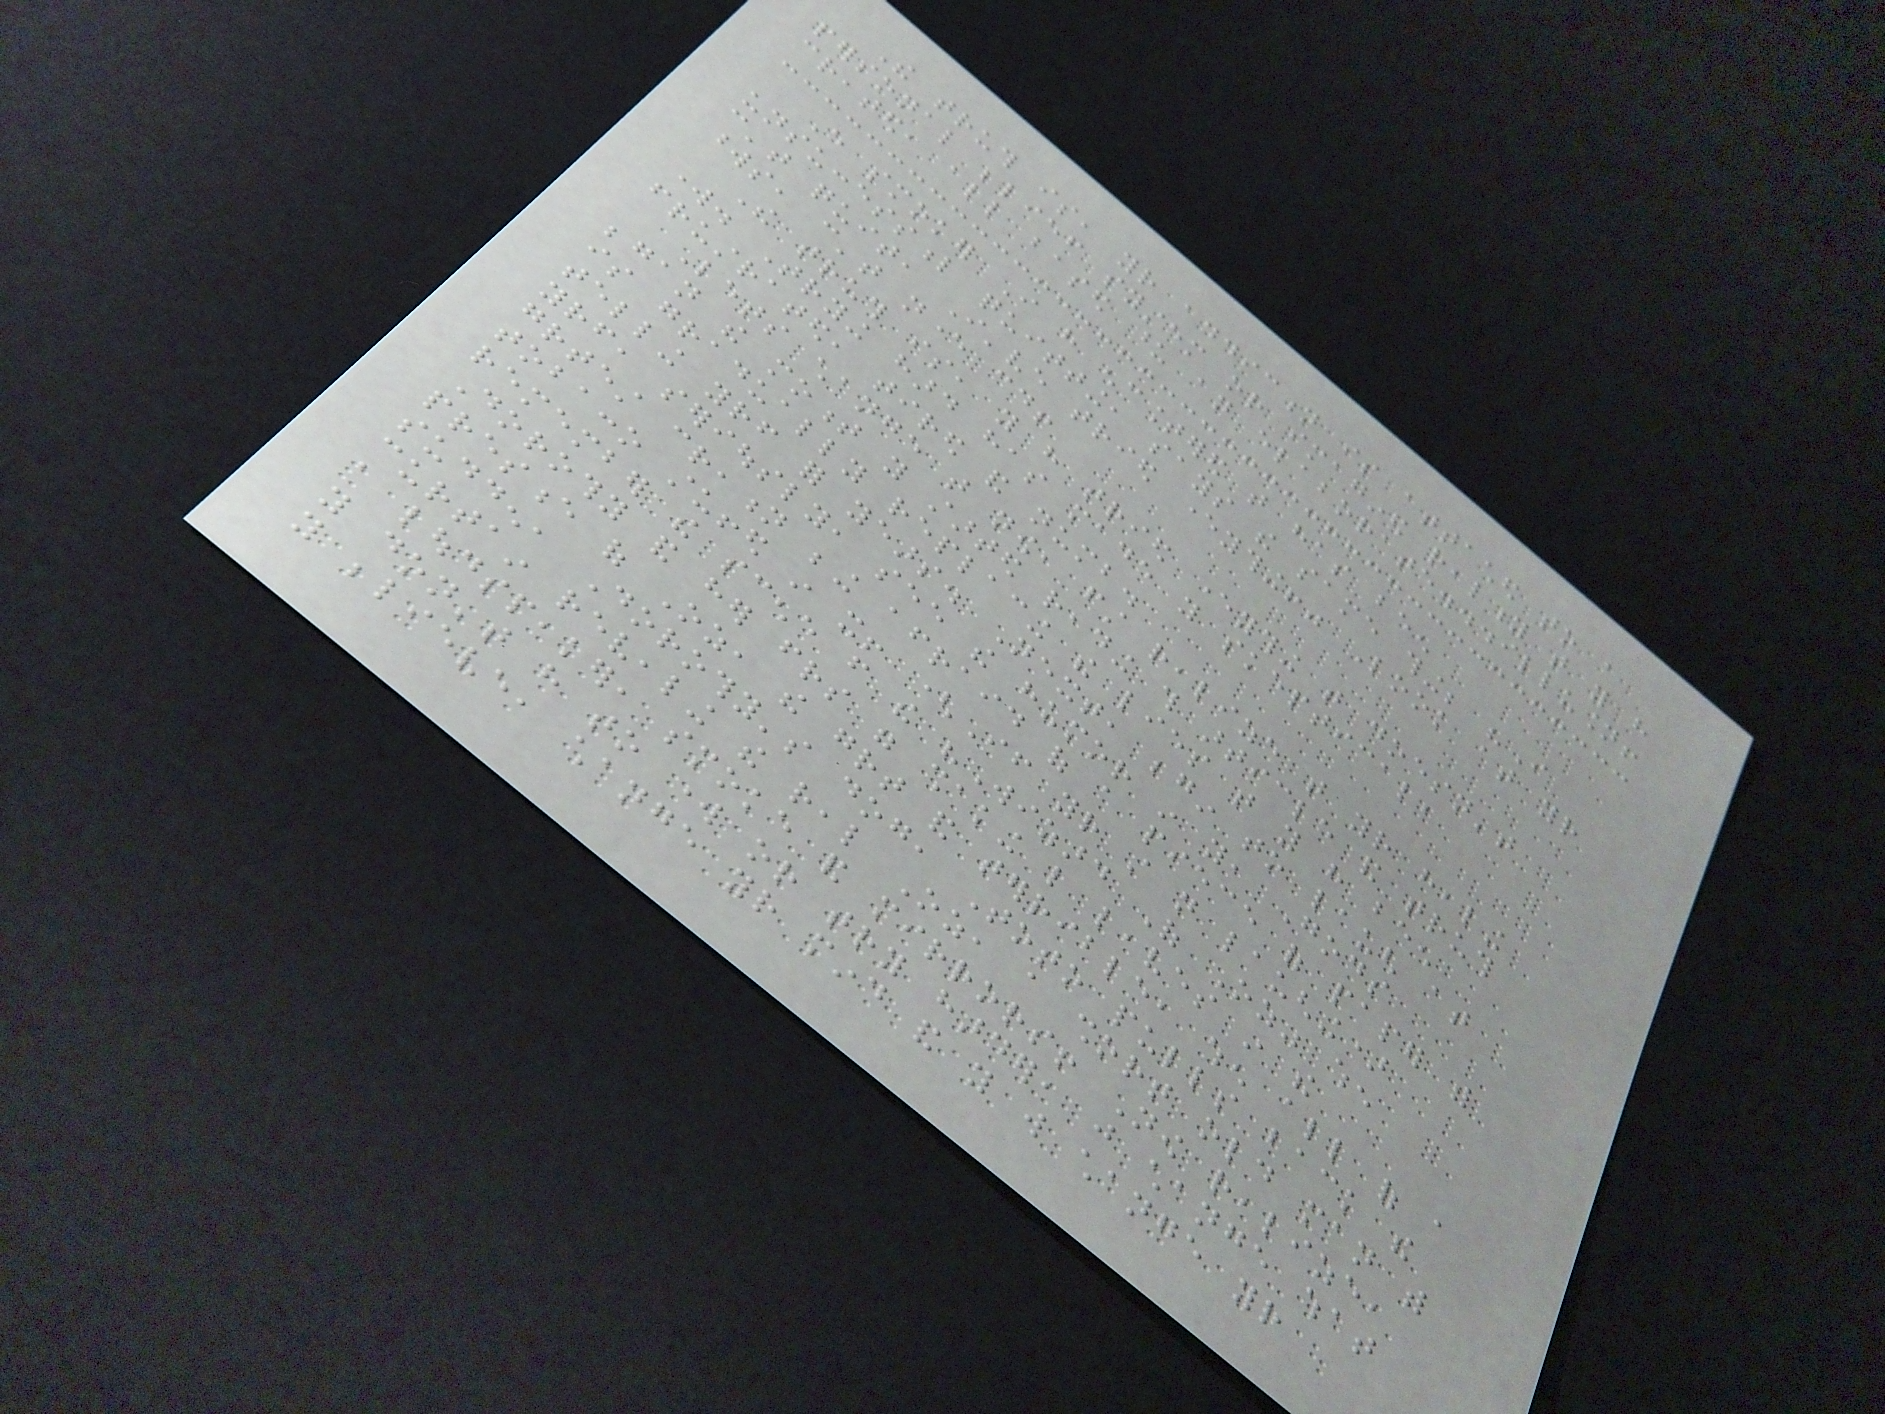The truth is, your addiction is attached to a
personal belief system or imagined reality that you have
created, all based upon an elaborate...illusion!
Every smoker I have encountered that has been
unsuccessful quitting, says the same thing; "I
can't quit, I've tried everything!" Look at your
words, can't never could!
The truth is, you have tried everything that doesn't
work. Trying hard has made you skeptical,
frustrated, tired and numb.
Lets change that now, first realize that your healing
began the moment you started reading this article and truth
is gradually replacing the lies that you have been
telling yourself for years. Next, begin to laugh at
yourself, seriously, see the humor in you, Gods
greatest creation being afraid of a piece of paper with
tobacco stuffed in it! (If your still not laughing)
remember the scene from the "Wizard Of Oz" when
Dorothy and her friends were shaking like leaves in the
presence of Oz, the great and terrible, when all of a
sudden, Dorothy's dog, Toto pulls back the
curtain revealing the real Oz, a short old man with
a loudspeaker, smoke and mirrors! Now realize,
you don't have to work or try harder, just change what
you believe, change your mind and you will change your
